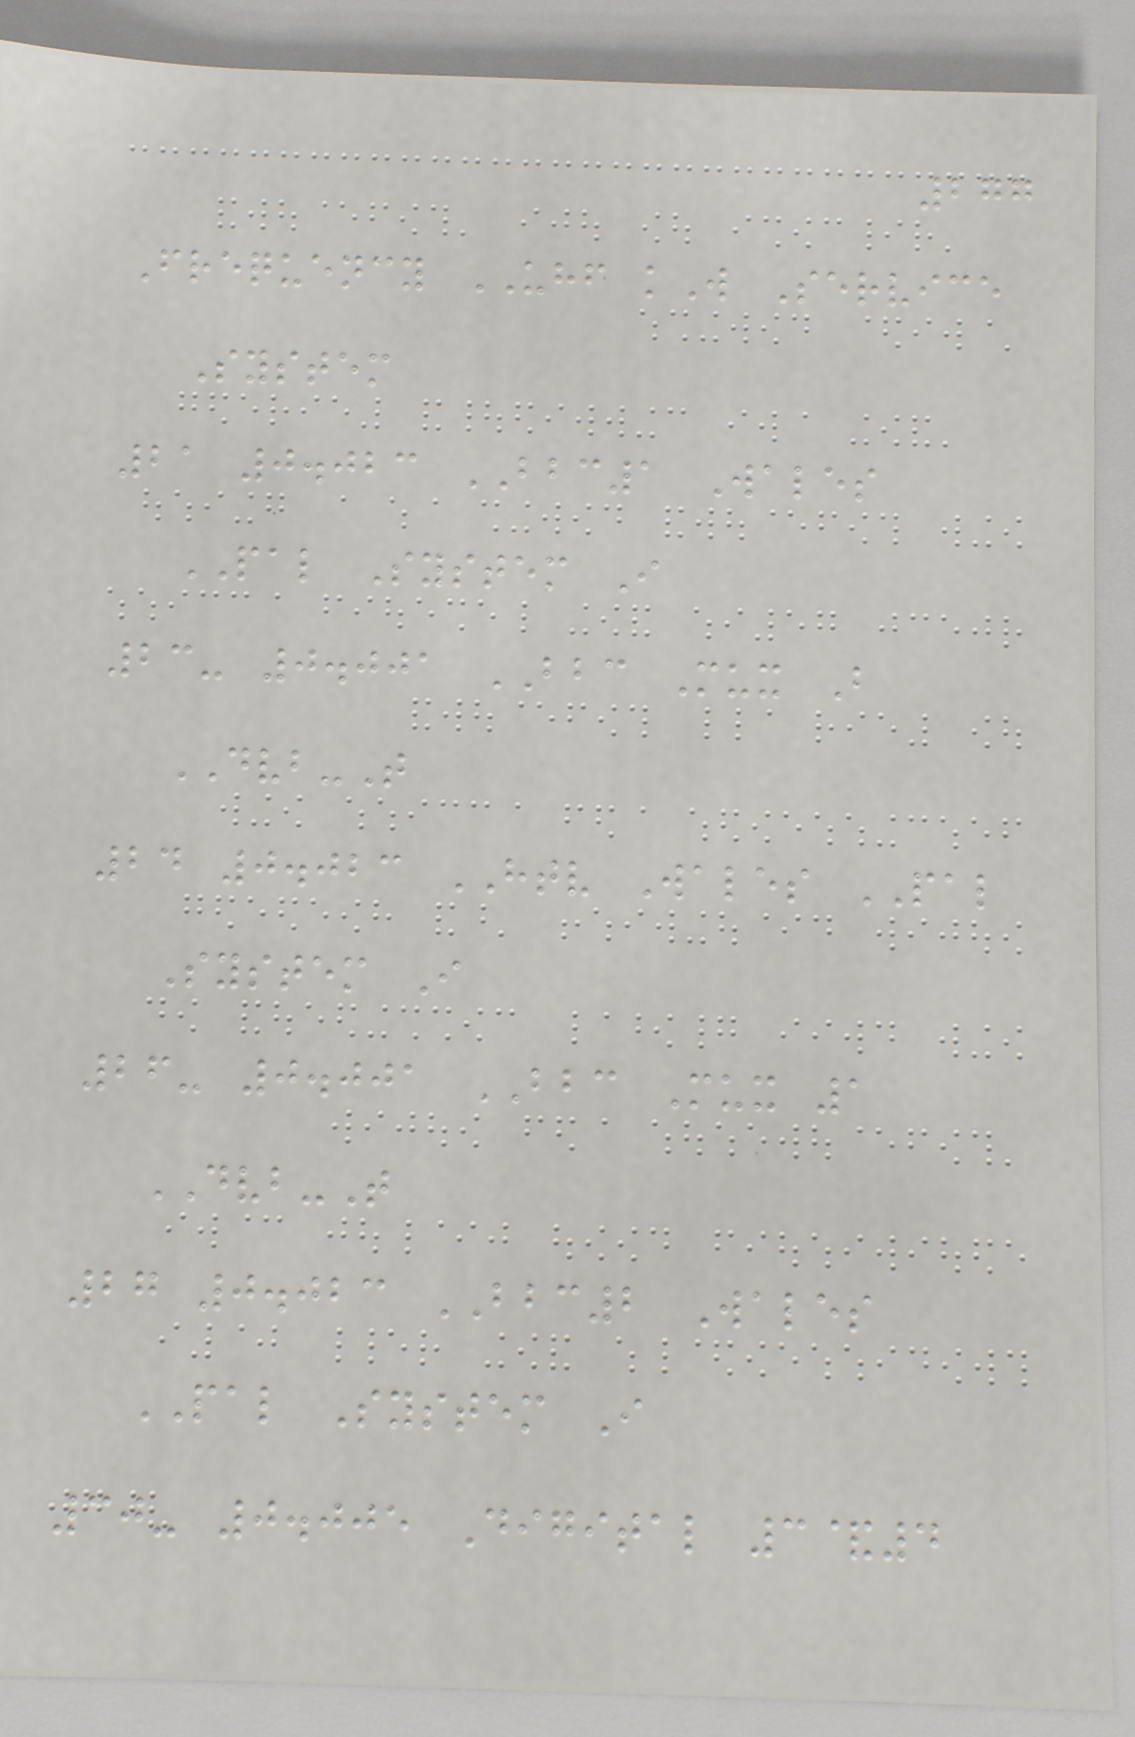277
Frequency UHF kW Service
System
21 0.023 BBC1 Wales
PAL System I
23- 0.001 BBC Mux B
DVB-T
24 0.023 HTV Wales PAL
System I
26- 0.001 BBC Mux 1
DVB-T
27 0.023 BBC2 Wales
PAL System I
30- 0.005 Digital 3&4
